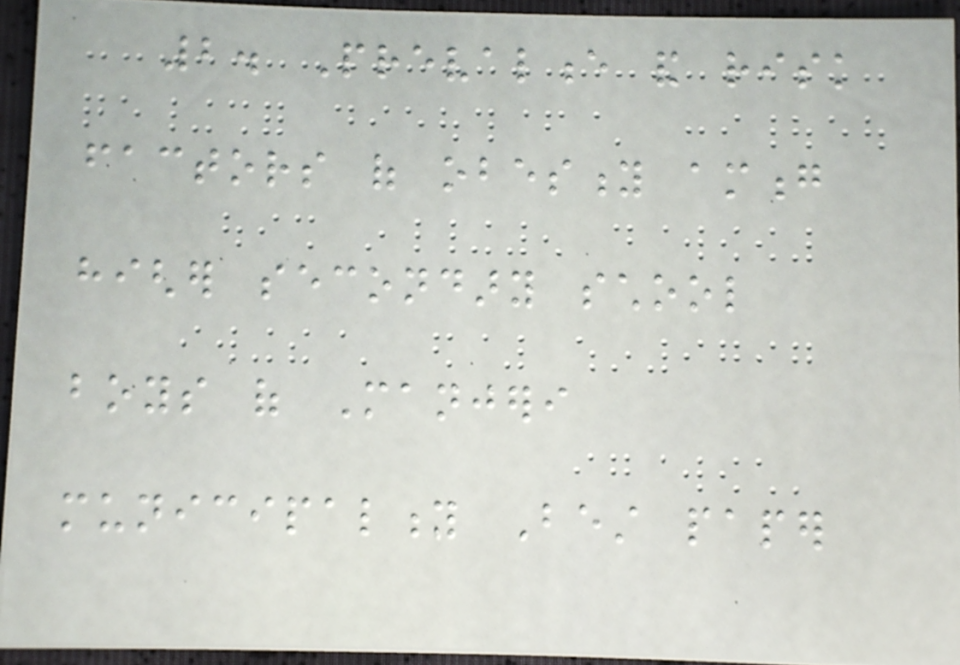2. Prevalence and risk
factors of obesity among
higher secondary school
boys of Manjeri
municipality Best paper
